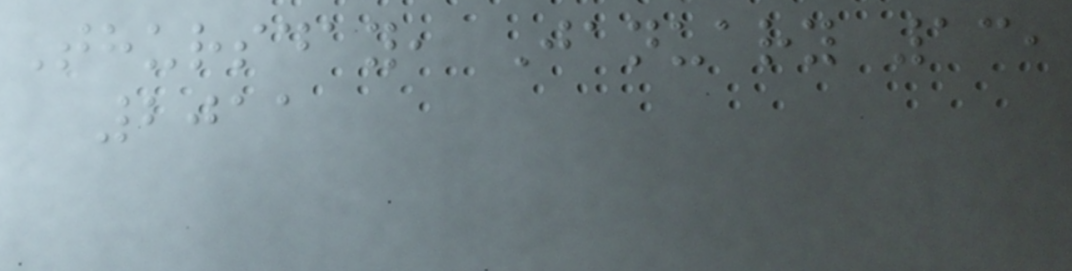Thursday, January 13,
2011
